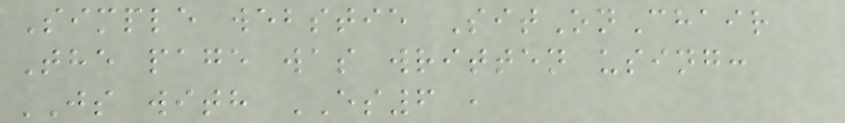Simple webstie SitOnChair
The page was written using:
JS with ES6 ,
